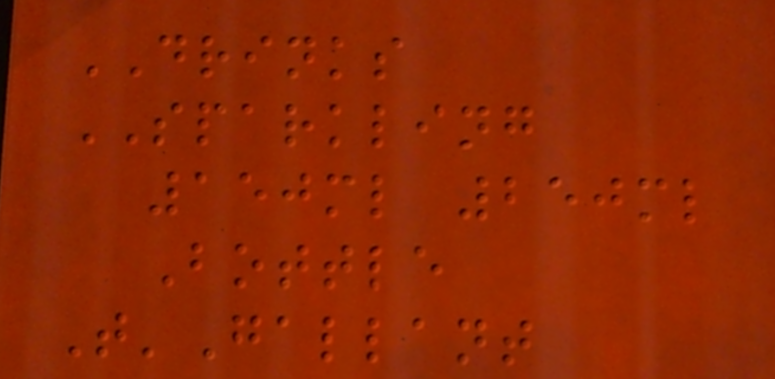DRINKS
SPARKLING
150ml 250ml
Bottle
T'Gallant
